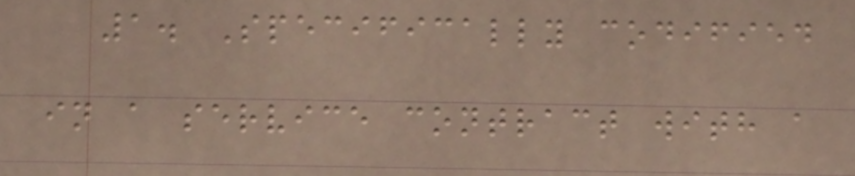1. Specifically codified
in a service contract with a
